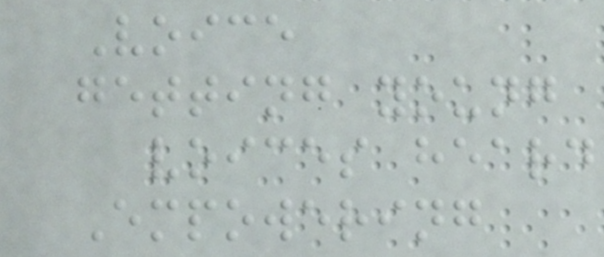Voice
getting young
voices heard
Empowering
